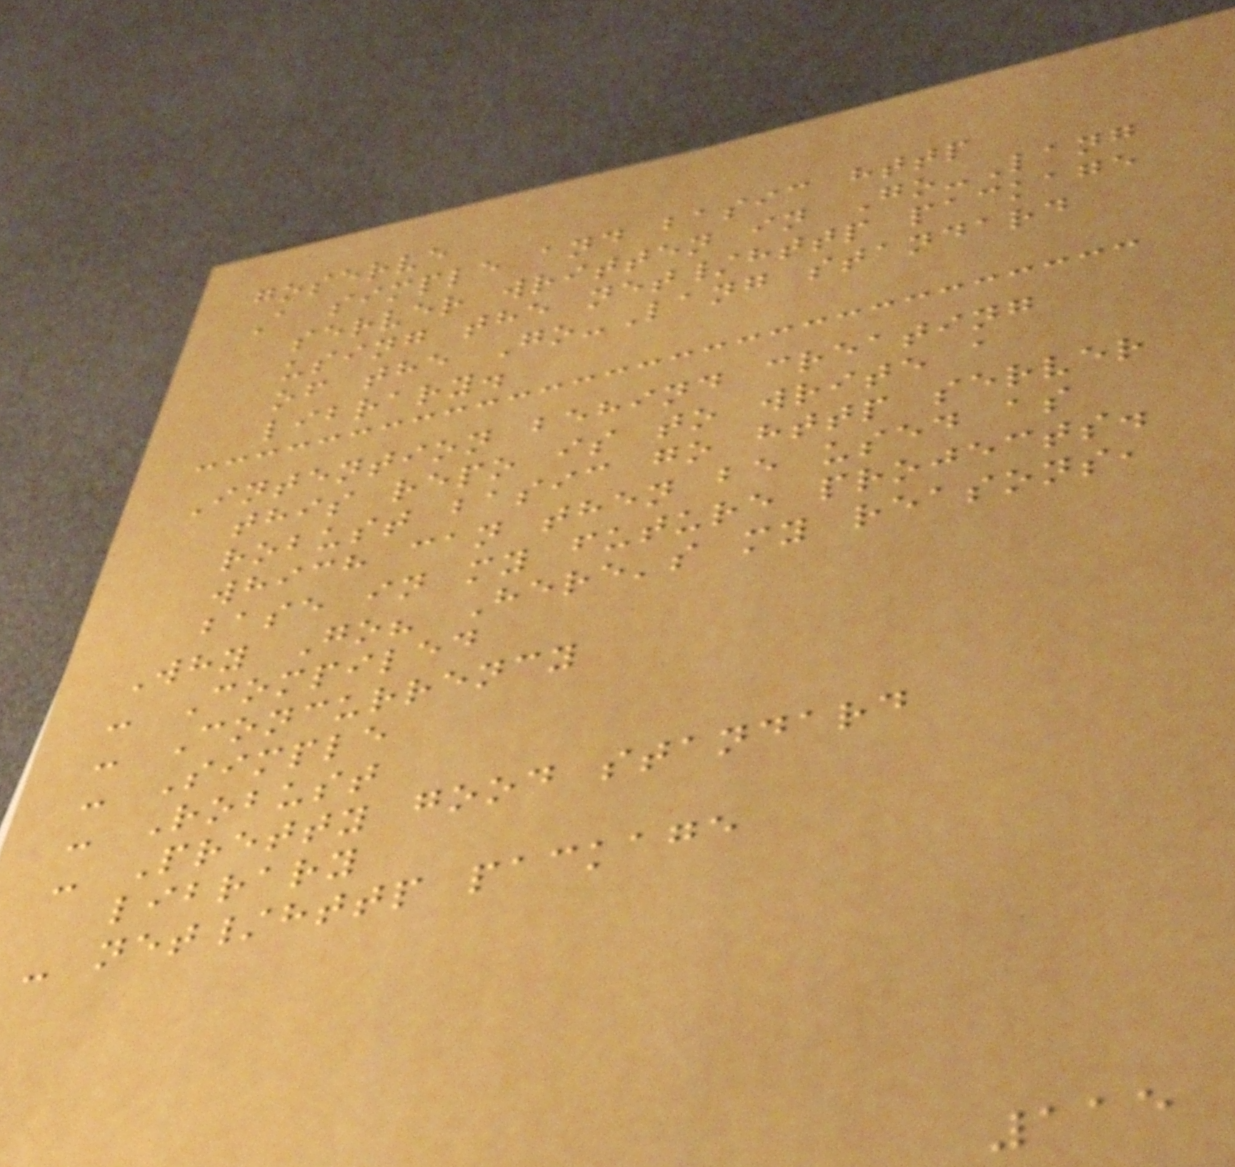goserve
A simple and basic http
server written in Go-Lang
using the net/http package
of the Go-Lang standard
library.
Intention behind creating
this repo is to write a
robust basic go http server
which can then be used as
base in my future projects.
Why Go? Here's my reasons,
- Compiled
- Concurrency
- Simple
- Robust
- Pretty good standard
library
- net/http package
115
